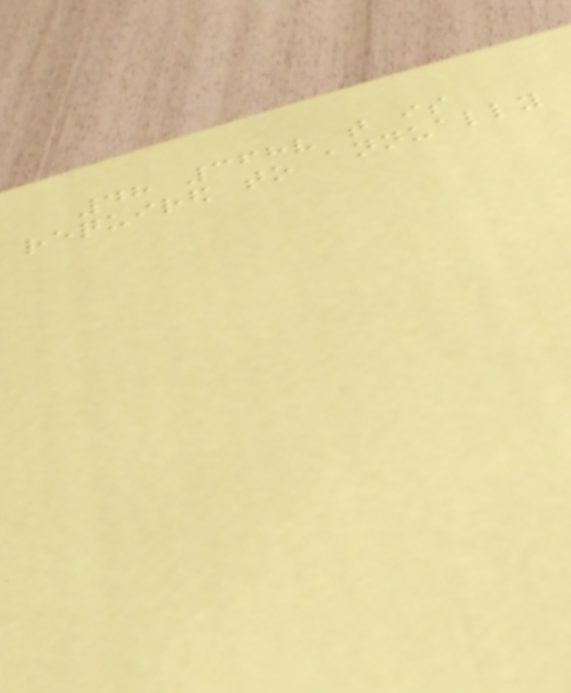48 368v that is
required to annually
